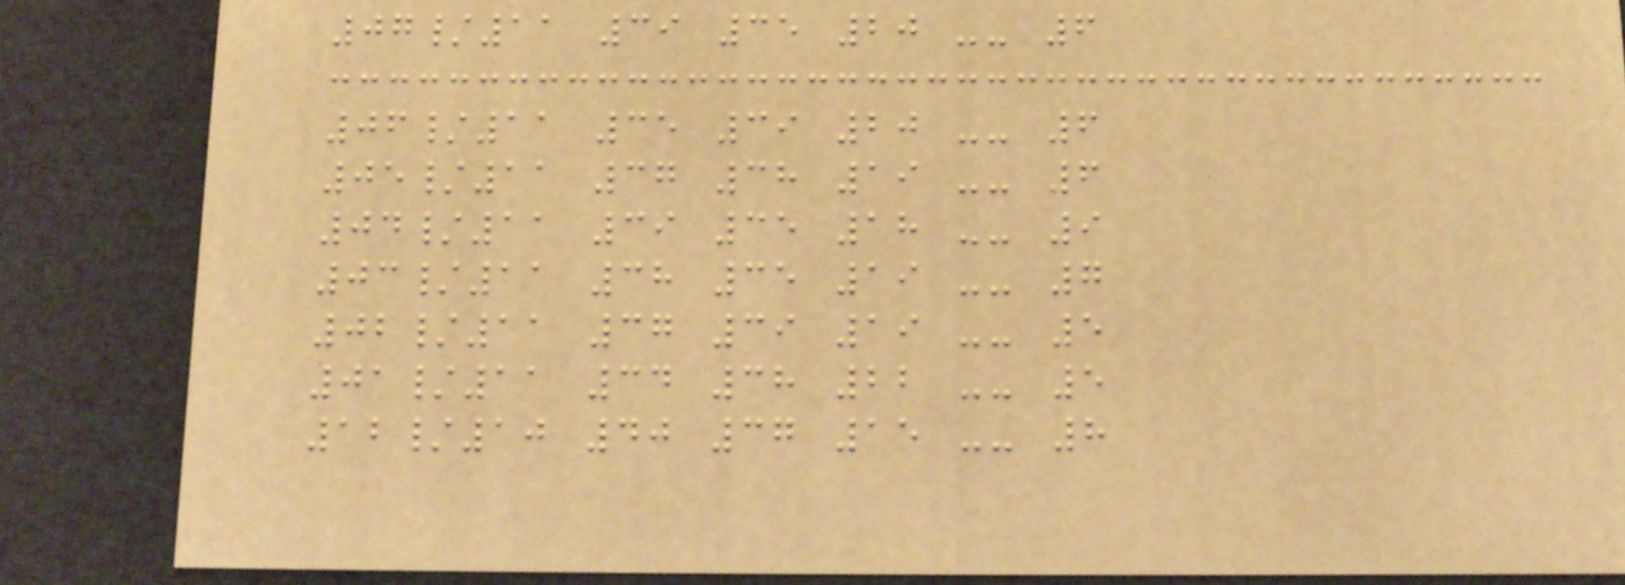07/11 39 35 20 -- 6
06/11 35 39 20 -- 6
05/11 37 38 19 -- 6
04/11 39 35 18 -- 9
03/11 38 35 19 -- 7
02/11 37 39 19 -- 5
01/11 34 38 22 -- 5
12/10 40 37 15 -- 8
